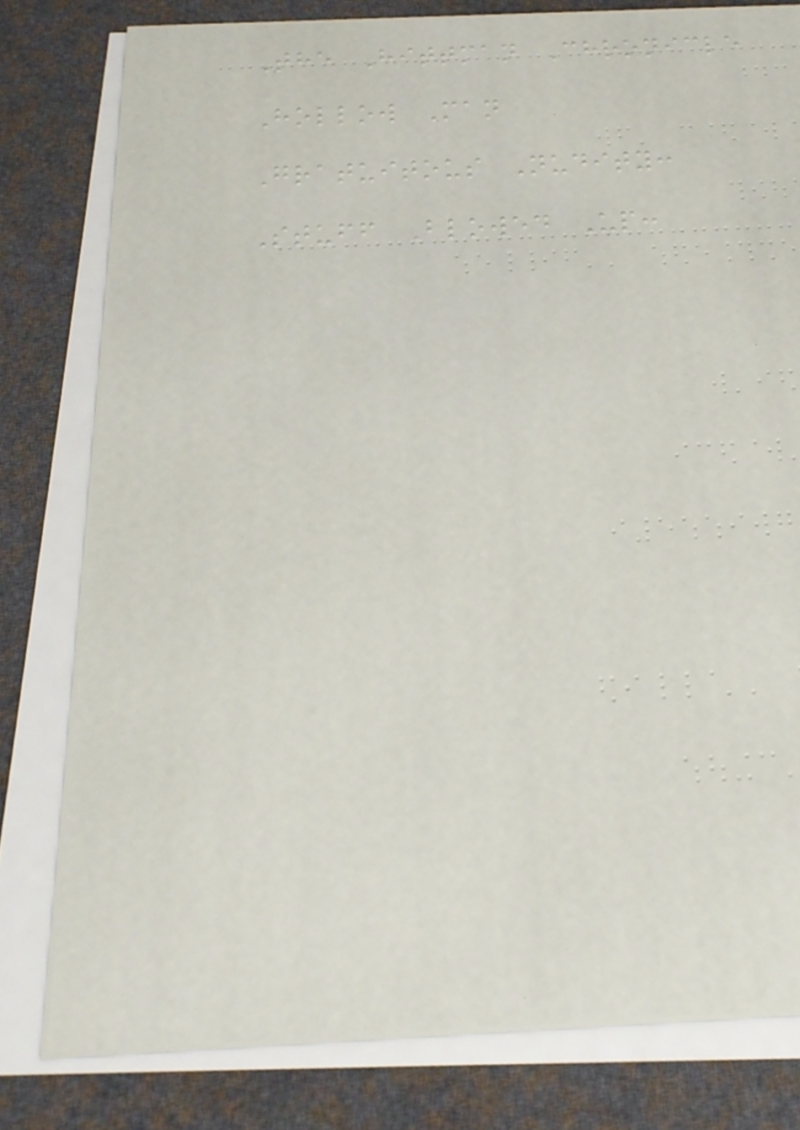The Hittman Chronicle
Hollow Man
Gratuitous Nudity:
Stuff Blowed Up:
